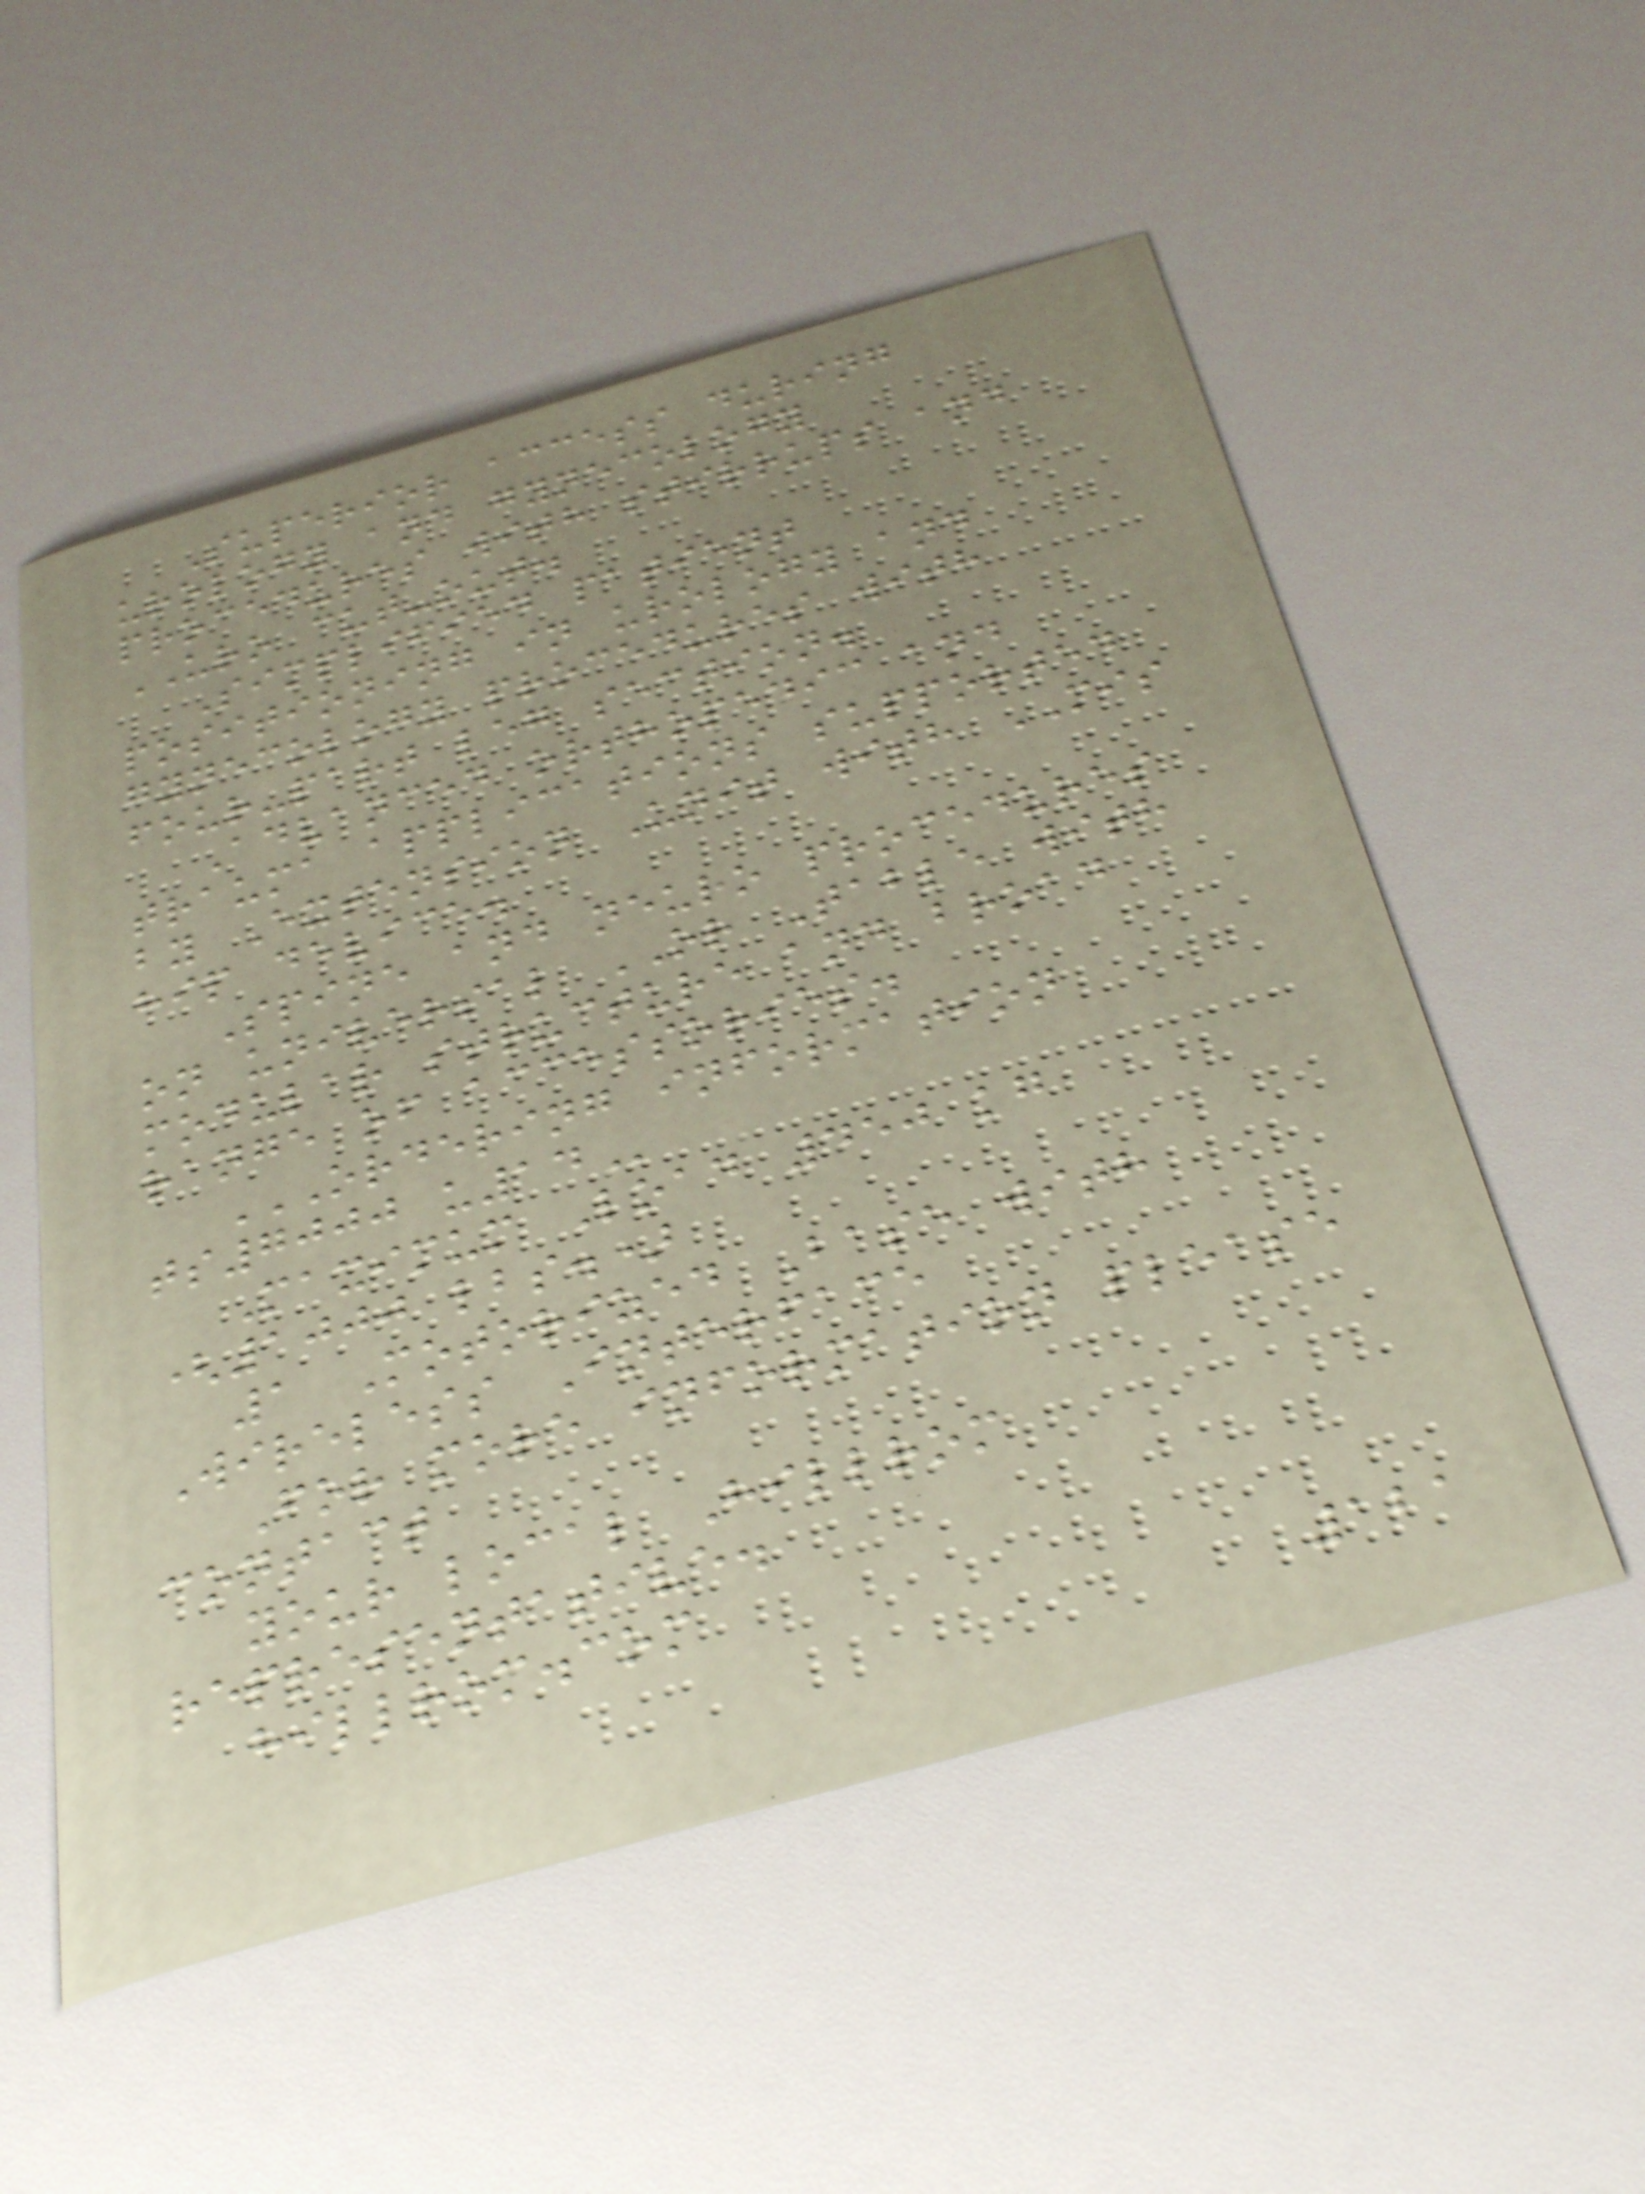Superior access during
urology and gynecology
procedures with stirrups and
URO cut-out.
Simplified patient
positioning in urology and
gynecology procedures with
four-part leg section.
Advanced orthopedic and
trauma applications supported
by Extension Unit with MIS
hip device.
Spine and neuro procedures
on universal OR Table with
modular structure and broad
range of accessories.
ORDERING INFORMATION
TS7000 U14
Maximum Load 450 kg
(1000 lbs.)
1 Motorized Base with
Wireless Interface
For more information please
contact
your local Hillrom
representative.
hillrom.com
121
